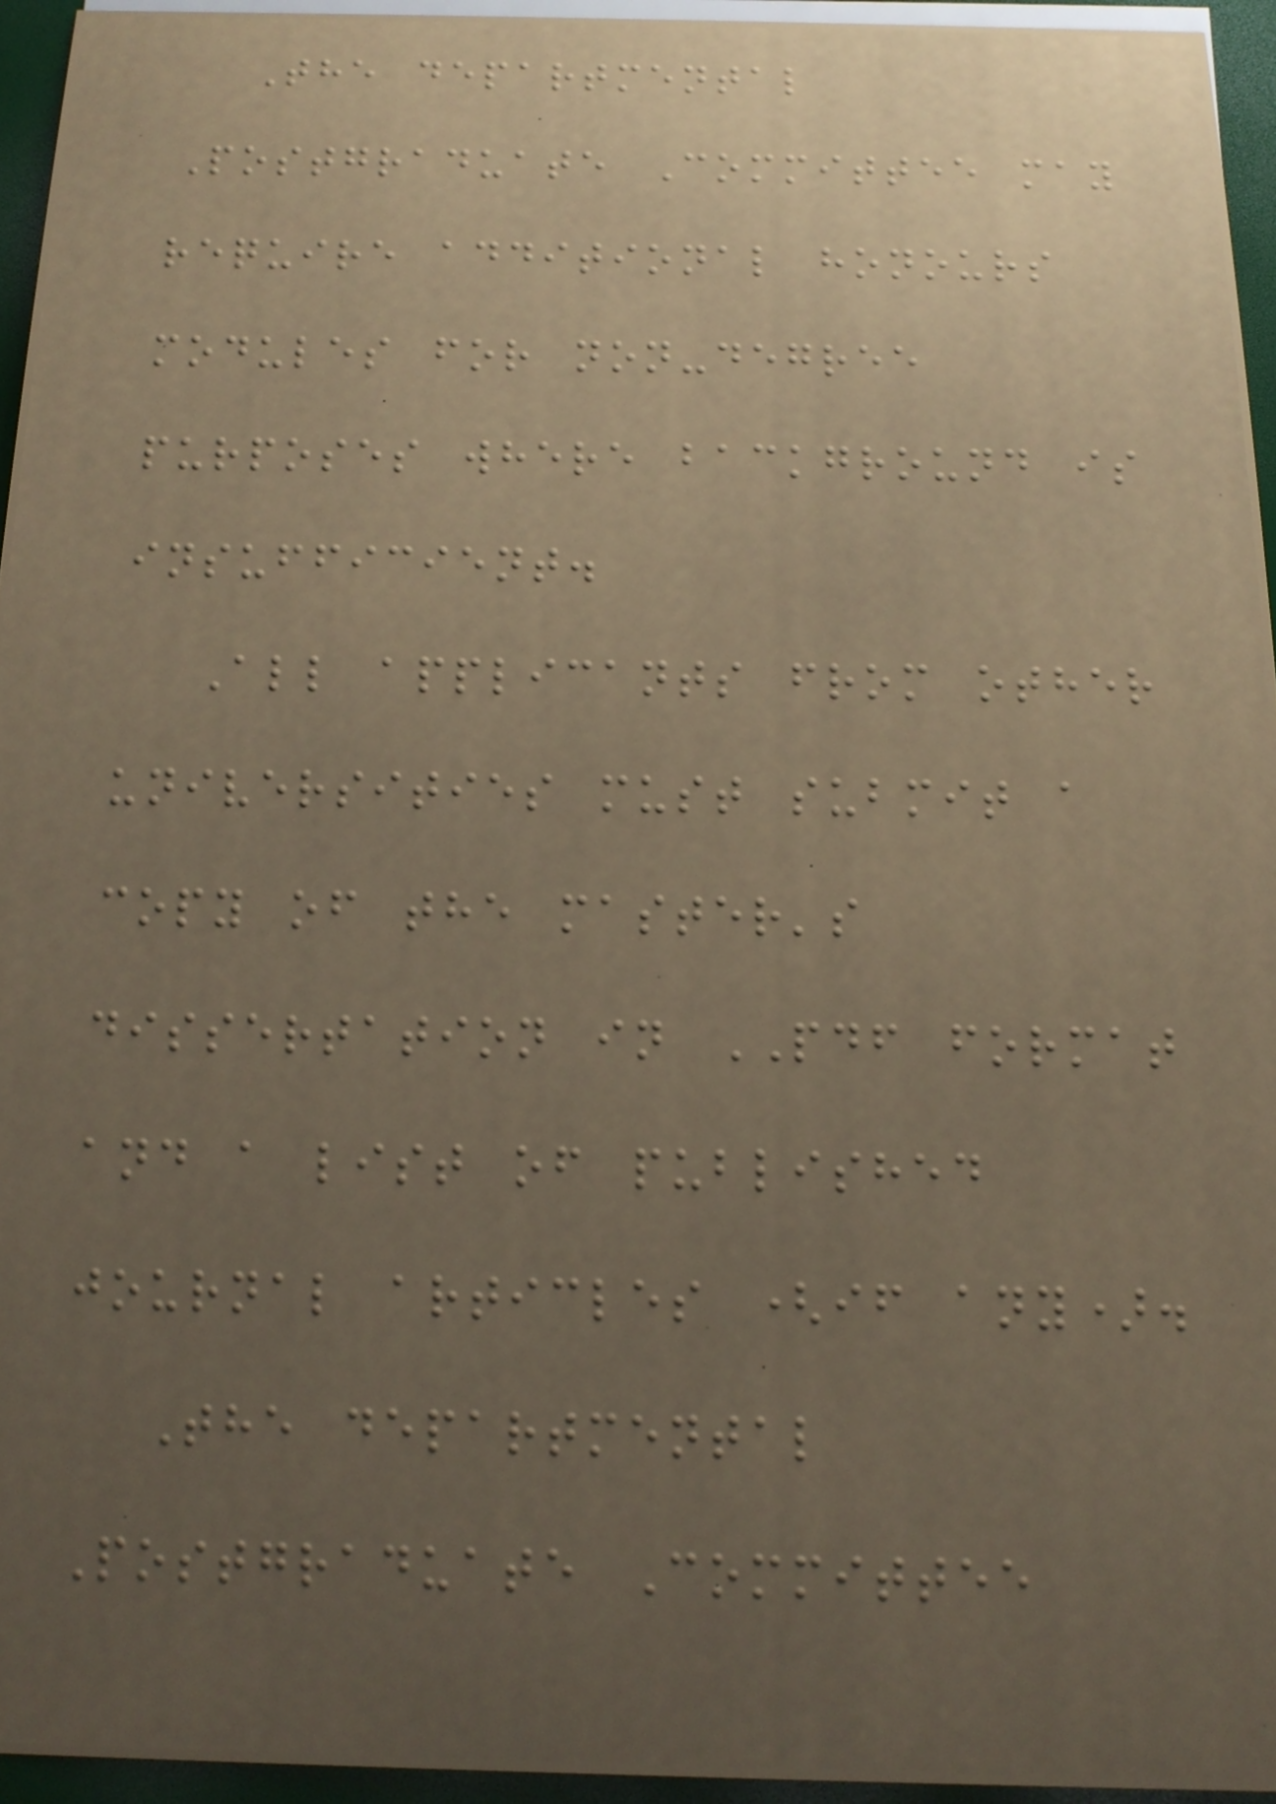The departmental
Postgraduate Committee may
require additional honours
modules for non-degree
purposes where background is
insufficient.
All applicants from other
universities must submit a
copy of the master's
dissertation in PDF format
and a list of published
journal articles (if any).
The departmental
Postgraduate Committee
